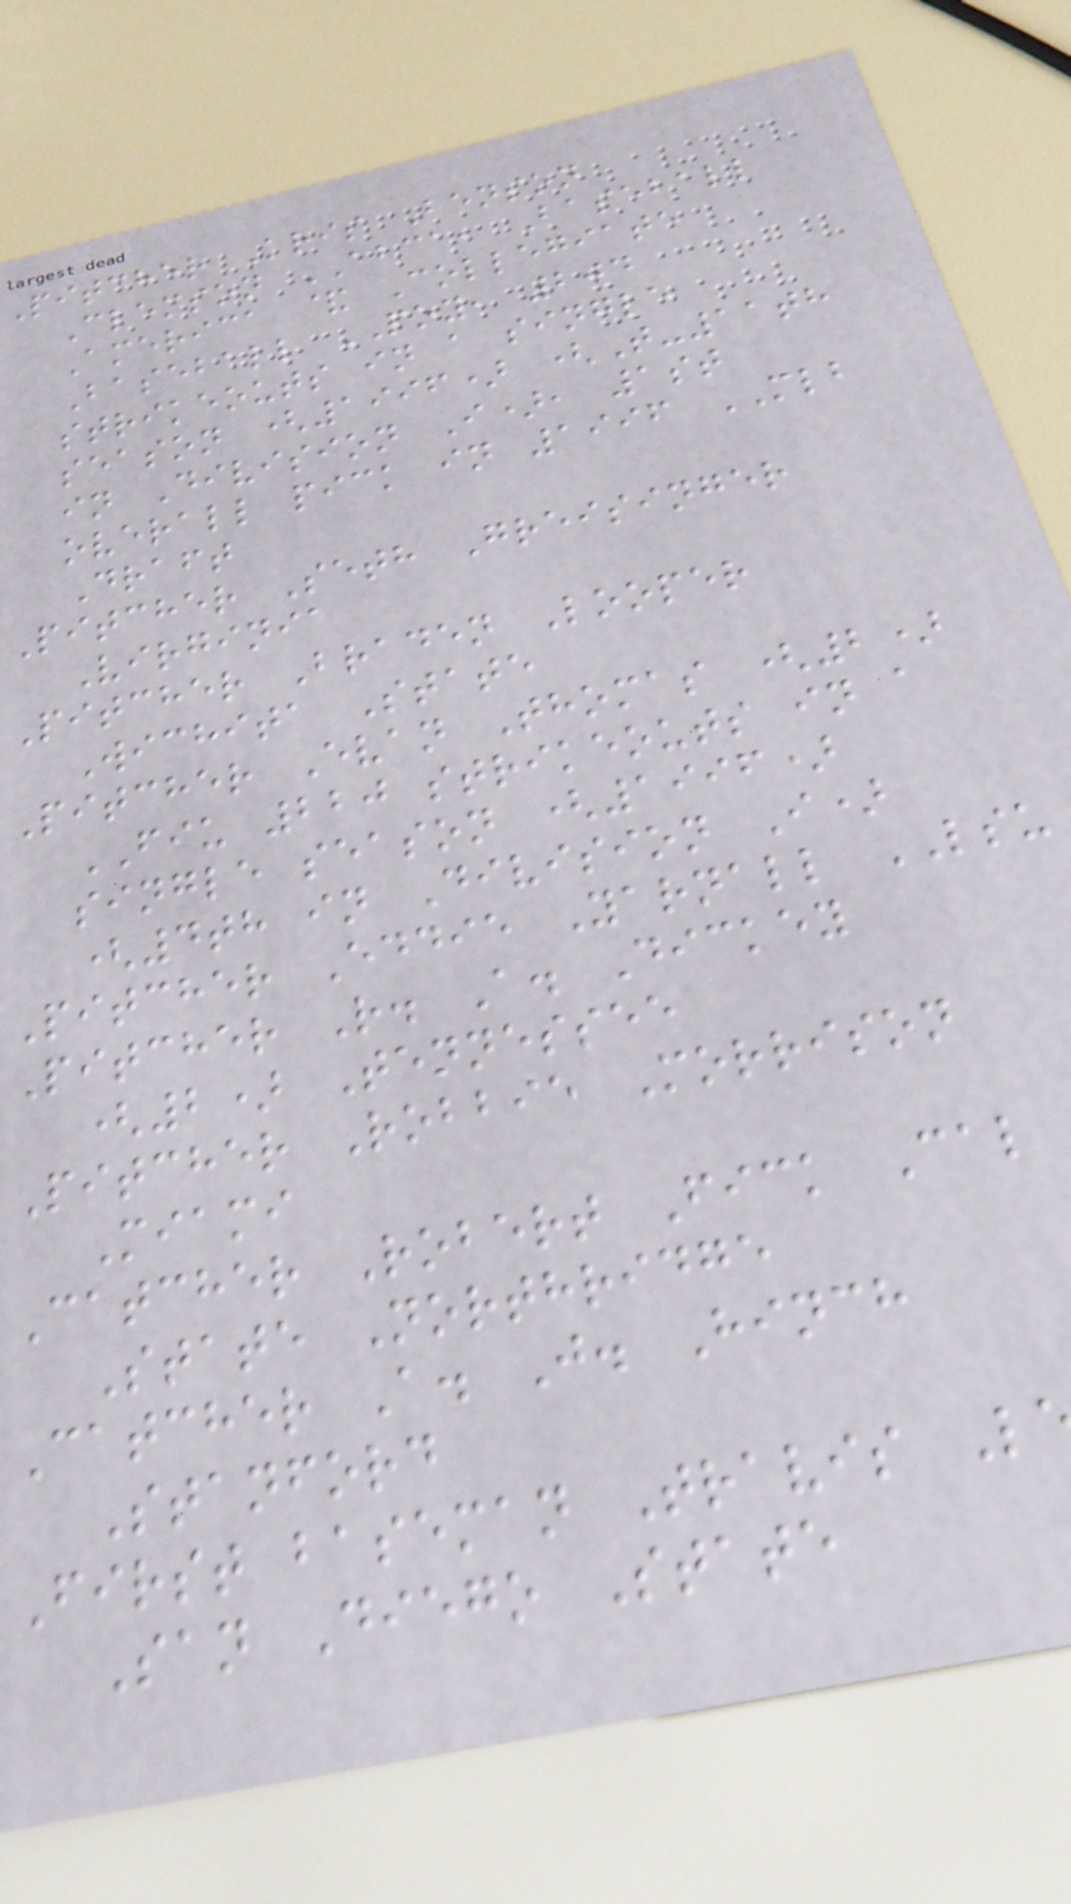Pitcher Kris Benson
Clemson ABCA, Baseball
America & Collegiate
Baseball POY, 204
strikeouts in a single
season (1996) (T-11th
in Division I), 1st
overall pick in 1996 MLB
Draft
Pitcher Seth Greisinger
Virginia
Pitcher Braden Looper
Wichita State
Pitcher Evan Thomas (2)
FIU 220 strikeouts in a
single season (1996)
(4th in Division I)
Pitcher Eddie Yarnall LSU
Pitcher R. A. Dickey
(2) Tennessee
Pitcher Robbie Morrison
Miami
Catcher Robert Fick Cal
State Northridge
Catcher A. J. Hinch
Stanford
First baseman Travis L
San Diego State
